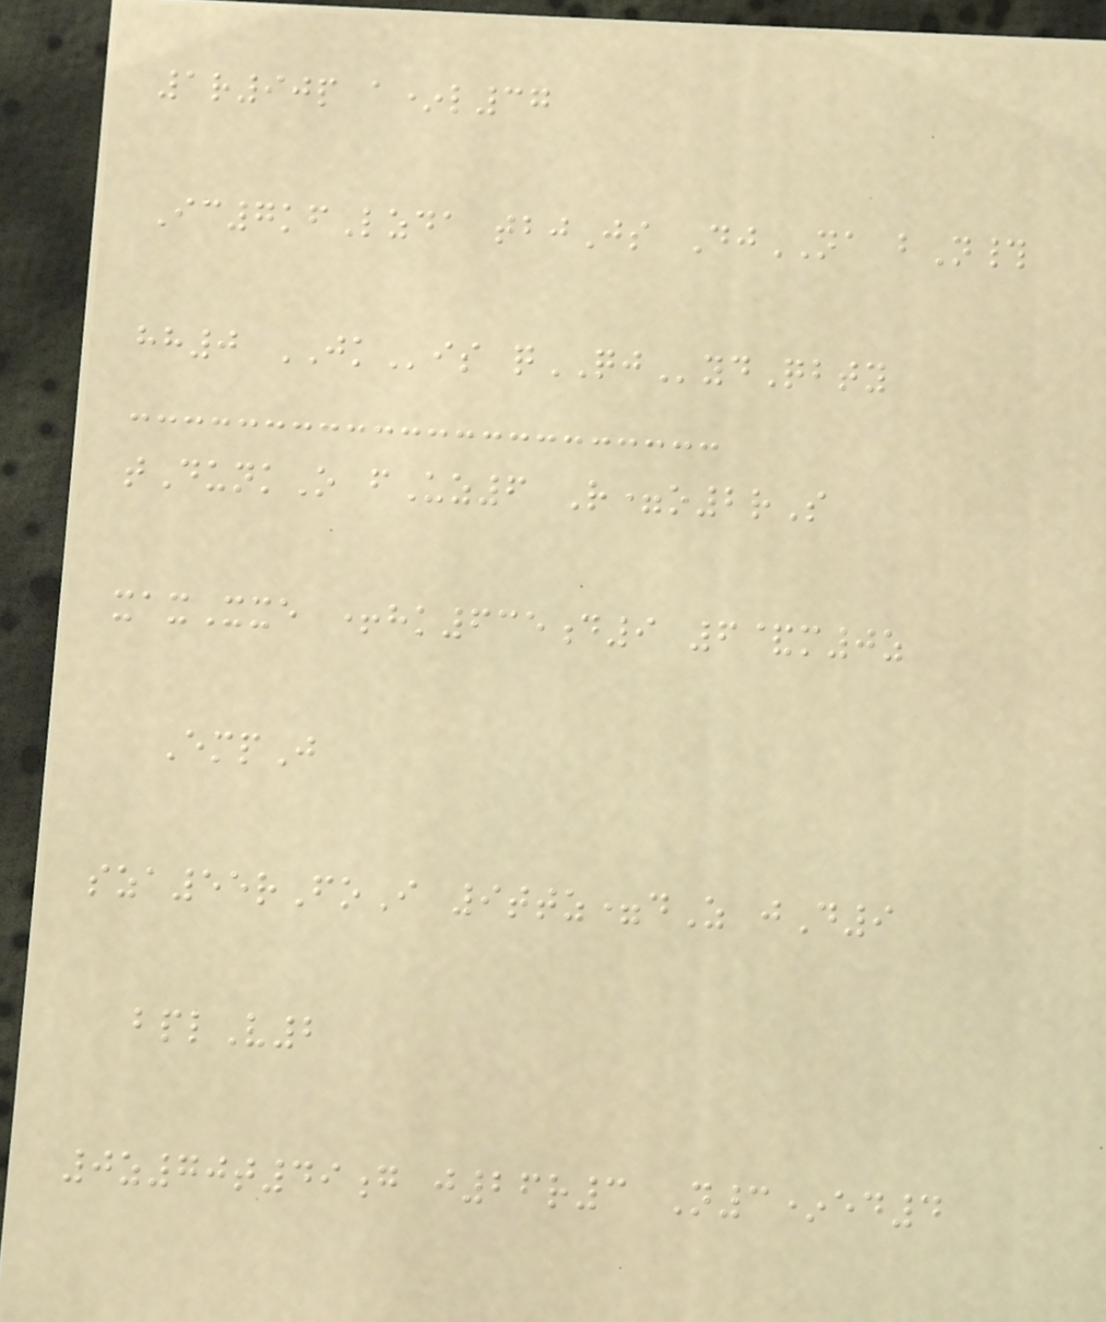1r90p a*l37
Ic7kfLzda tbjJs DjNA bN#
hh0 JKis qQJydQbty
tDunkO fUz6 R=o2rS
xaxXxe +hk635d9 6&m0z
EmpJ
sza55rFoI 9ttz=dZ jD9
bplV2
0z70t49g j26r3 N3*ed4
